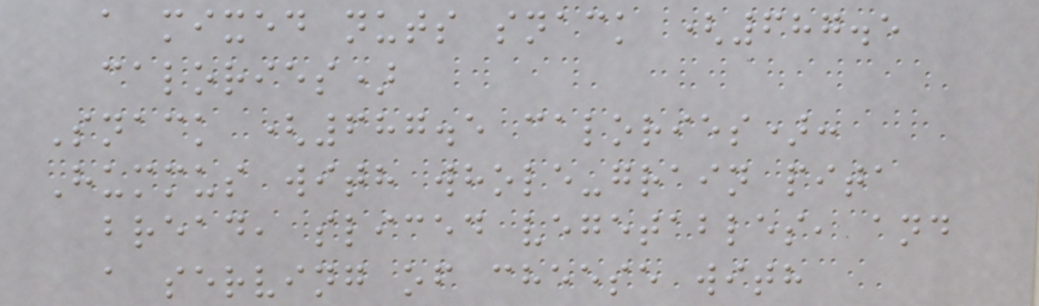a mixed nuts snack (687.5
calories)
Snack (687.5 calories):
Hummus with whole-grain pita
bread, sliced vegetables, and
a serving of cheese with
